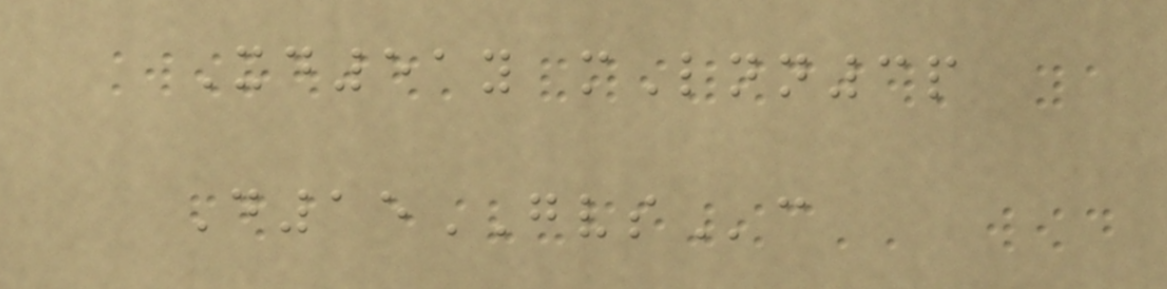Xd51y mLnn3p
D15GVSc
